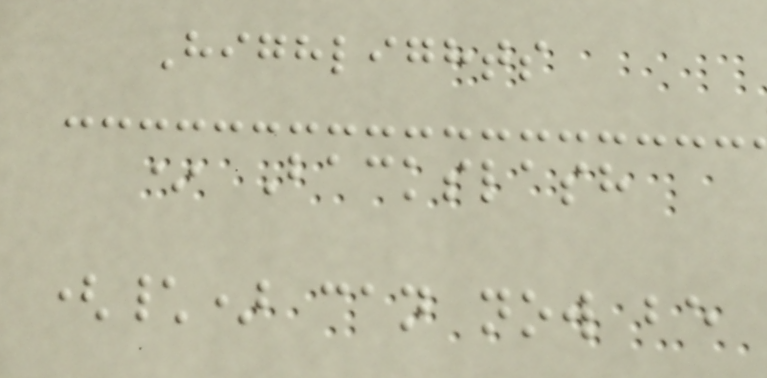Highlights
* Backslash
(\) can now be
